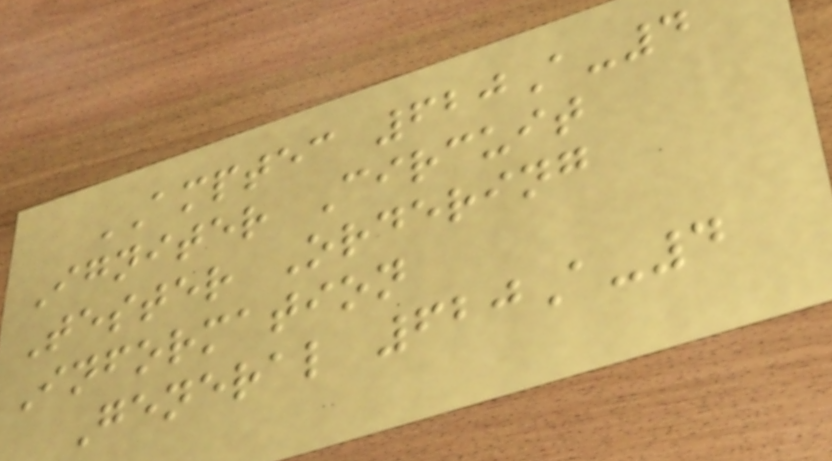AMPTEC 620A-4
Igniter Circuit
Tester Ordering
Information
General 620A-4
